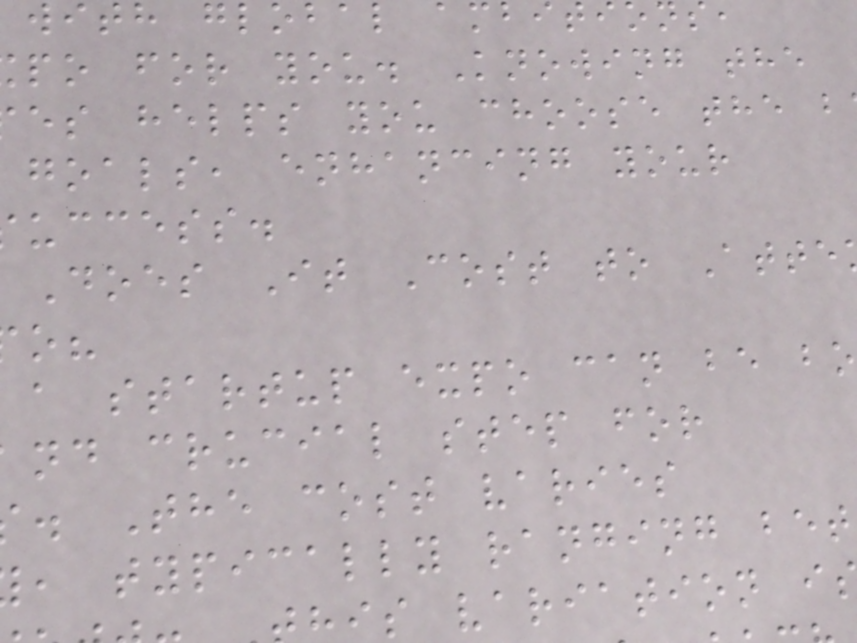with global ambiti
po for you. Knowing the
es helps you choose the b
goals, enhancing your
uccess.
Does It Cost to Atte
a startup expo can be bo
nd crucial step for
. The cost varies
, typically ranging bet
is variation i
